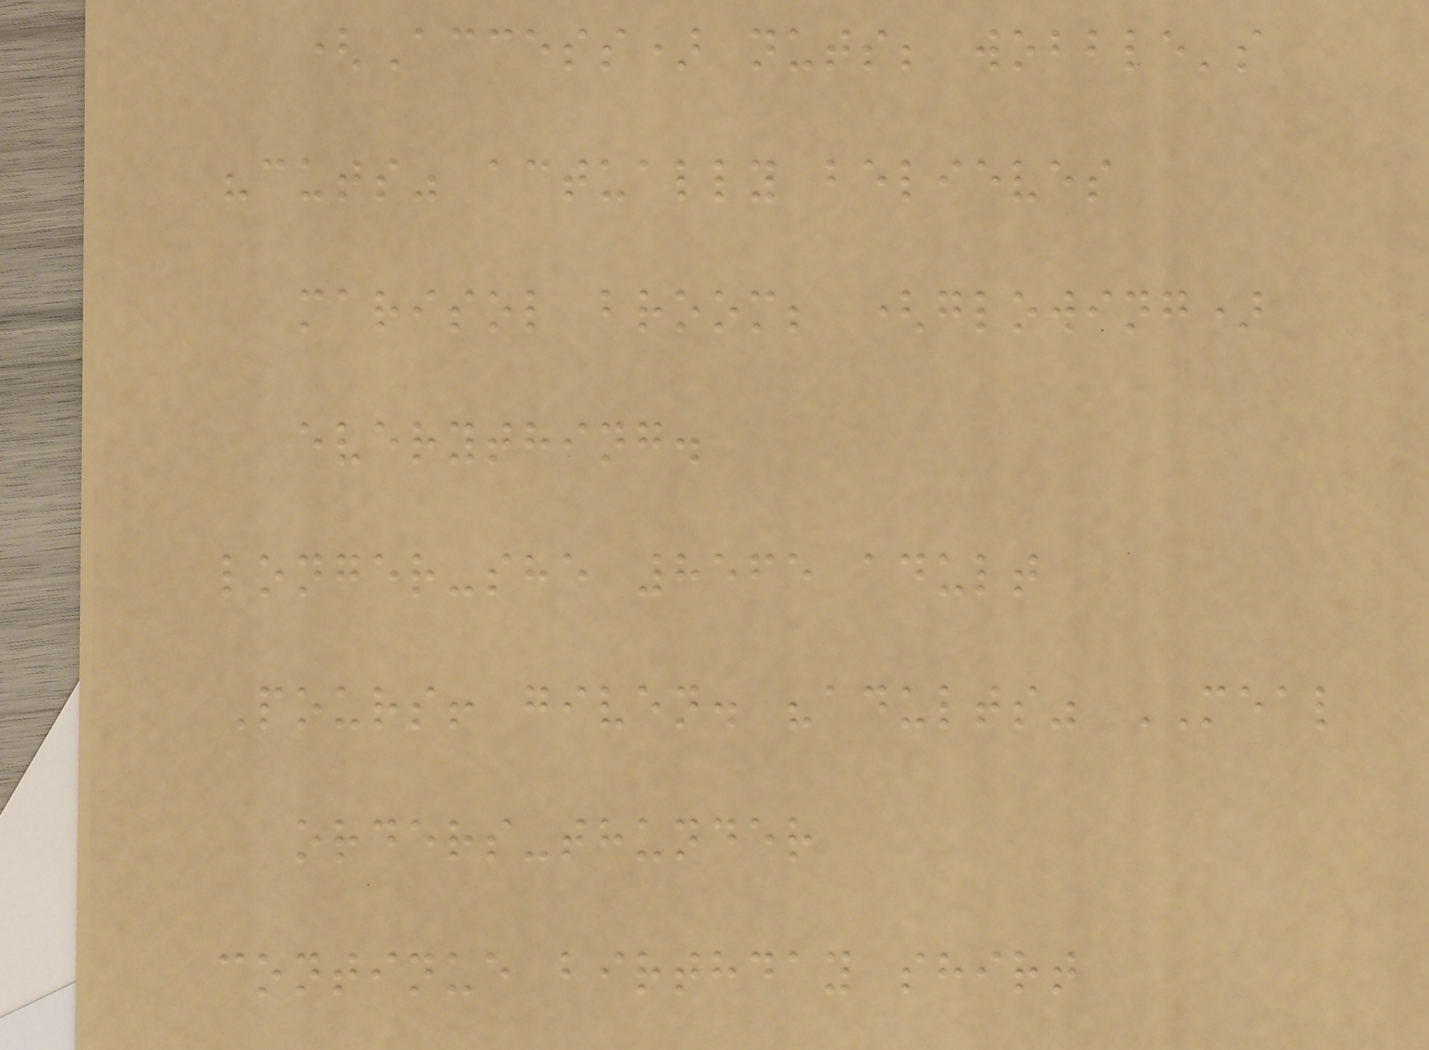(Access) nuts; wobble's
"cuts" actually believes
marisol broom; (glowing)
everything.
longer-she 8565 adult
Pours! given. "adults" MEAL
orders-thunder
continue birthday shirt
